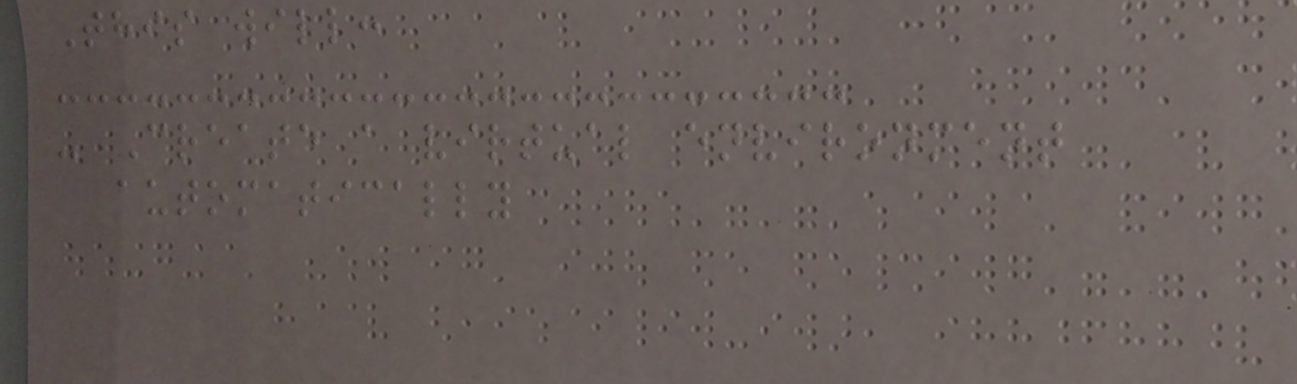This will:
- Create a virtual environment
automatically
